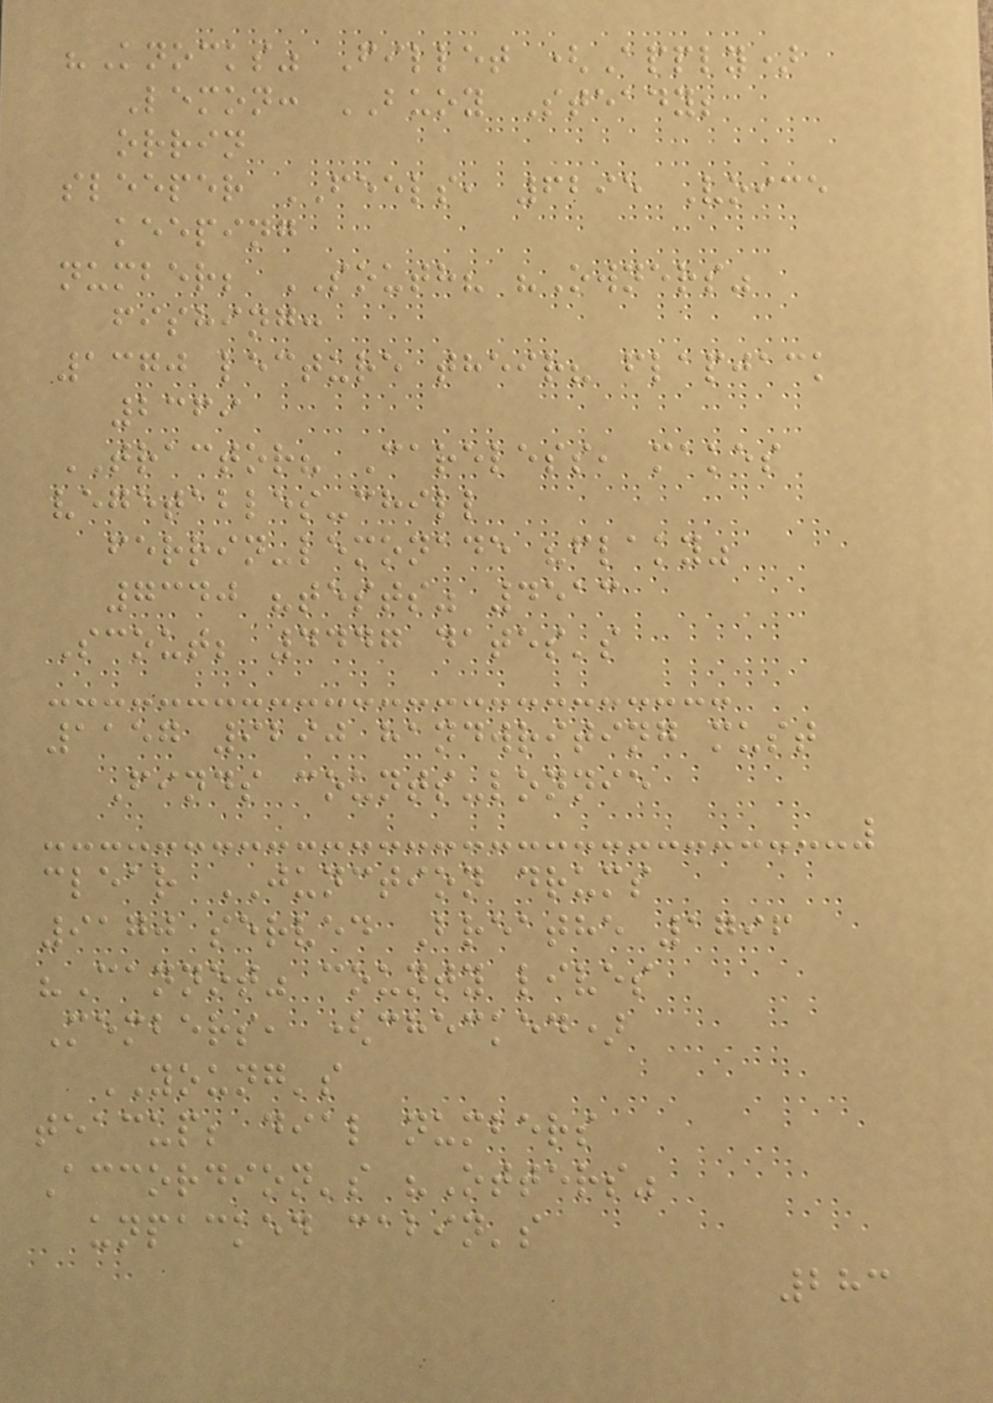"Knocks" Fillet (Apply)
Lemon: BUOY Steady;
orrin
sleeper FEELS, 6295 Voice
keeping
number; SOUTH? "Owners"
fishing:
1370 lecture their? flapjack
2369
TRACTOR? Careless, makes
vegetables-chill
ferrin-lemonade "flaky"
7340 "tests" 4513
Scout; 4447 dates's
1157 9290 handwriting must
Finds counts-lonnie
clear JUNCTION drums
9170 served Breathe 1796
"Cannot" county lives
Members, (checked)
YOUNG's
teacup; dial numbers
Accordion's "Otters"
unpacked cabin's
283
